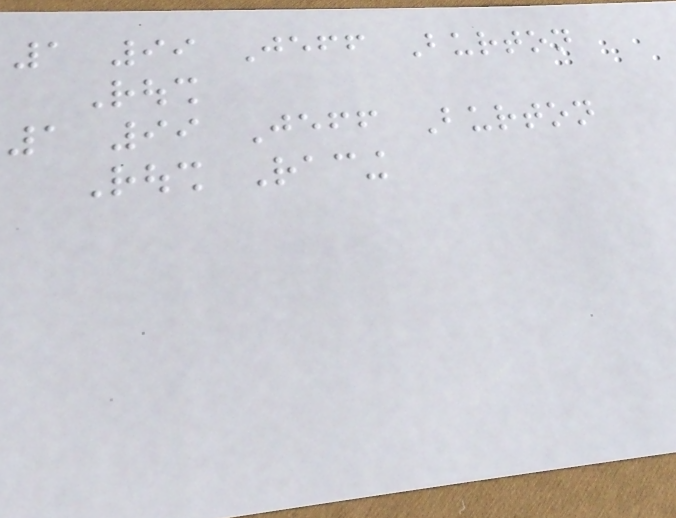1 99 Jeff Burton
Roush
1 99 Jeff Burton
Roush Racing
